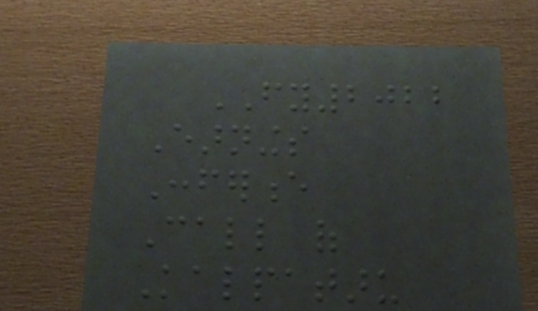FY2022
Earnings
Conference
Call of
Kalpataru
